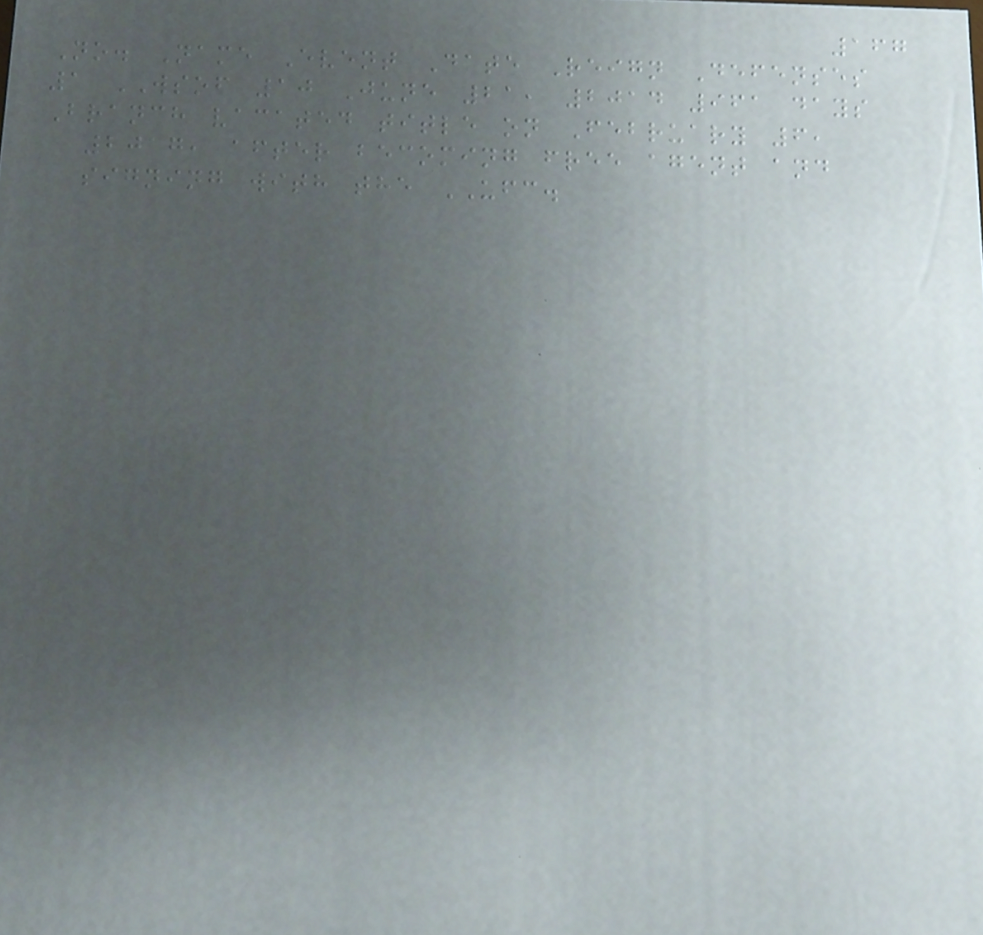167
No. Name Event Date Reign Defenses
1 WSOF 10 June 21, 2014 961 days
Branch vacated title on February 6,
2017, after becoming free agent and
signing with the UFC.
